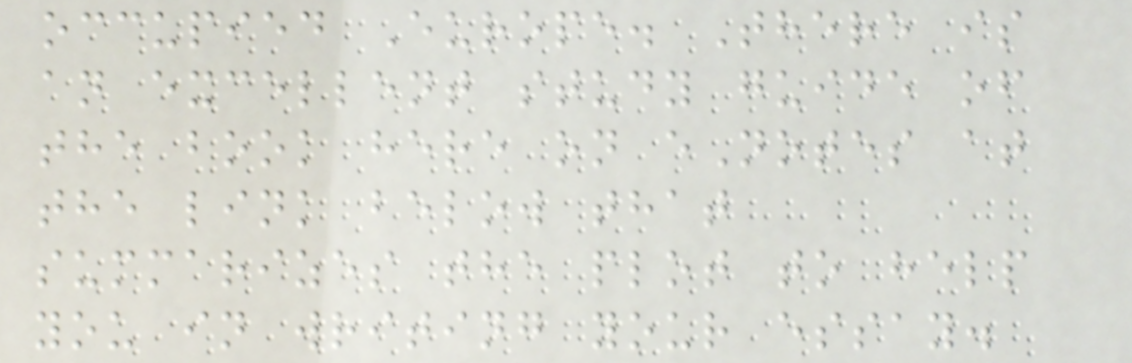occupied Europe. There is
an excellent study guide of
the book here on eNotes at
the link below that
summarizes the plot to help
you in writing your essay.
